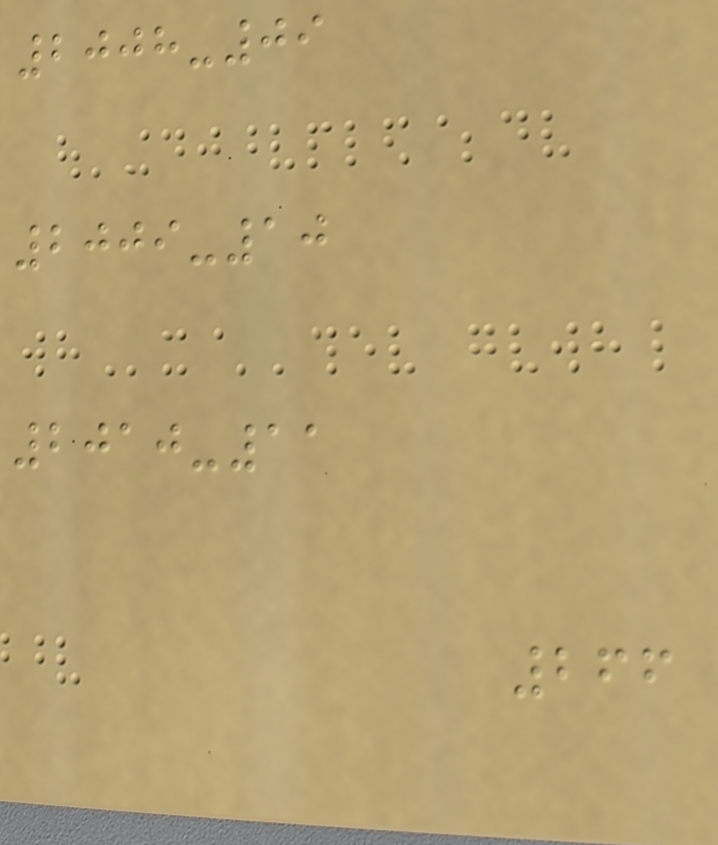2008-09
2009-10
2010-11
266
